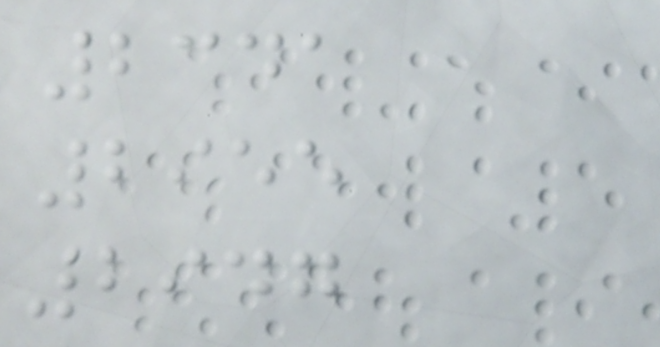2341
2955
2947
